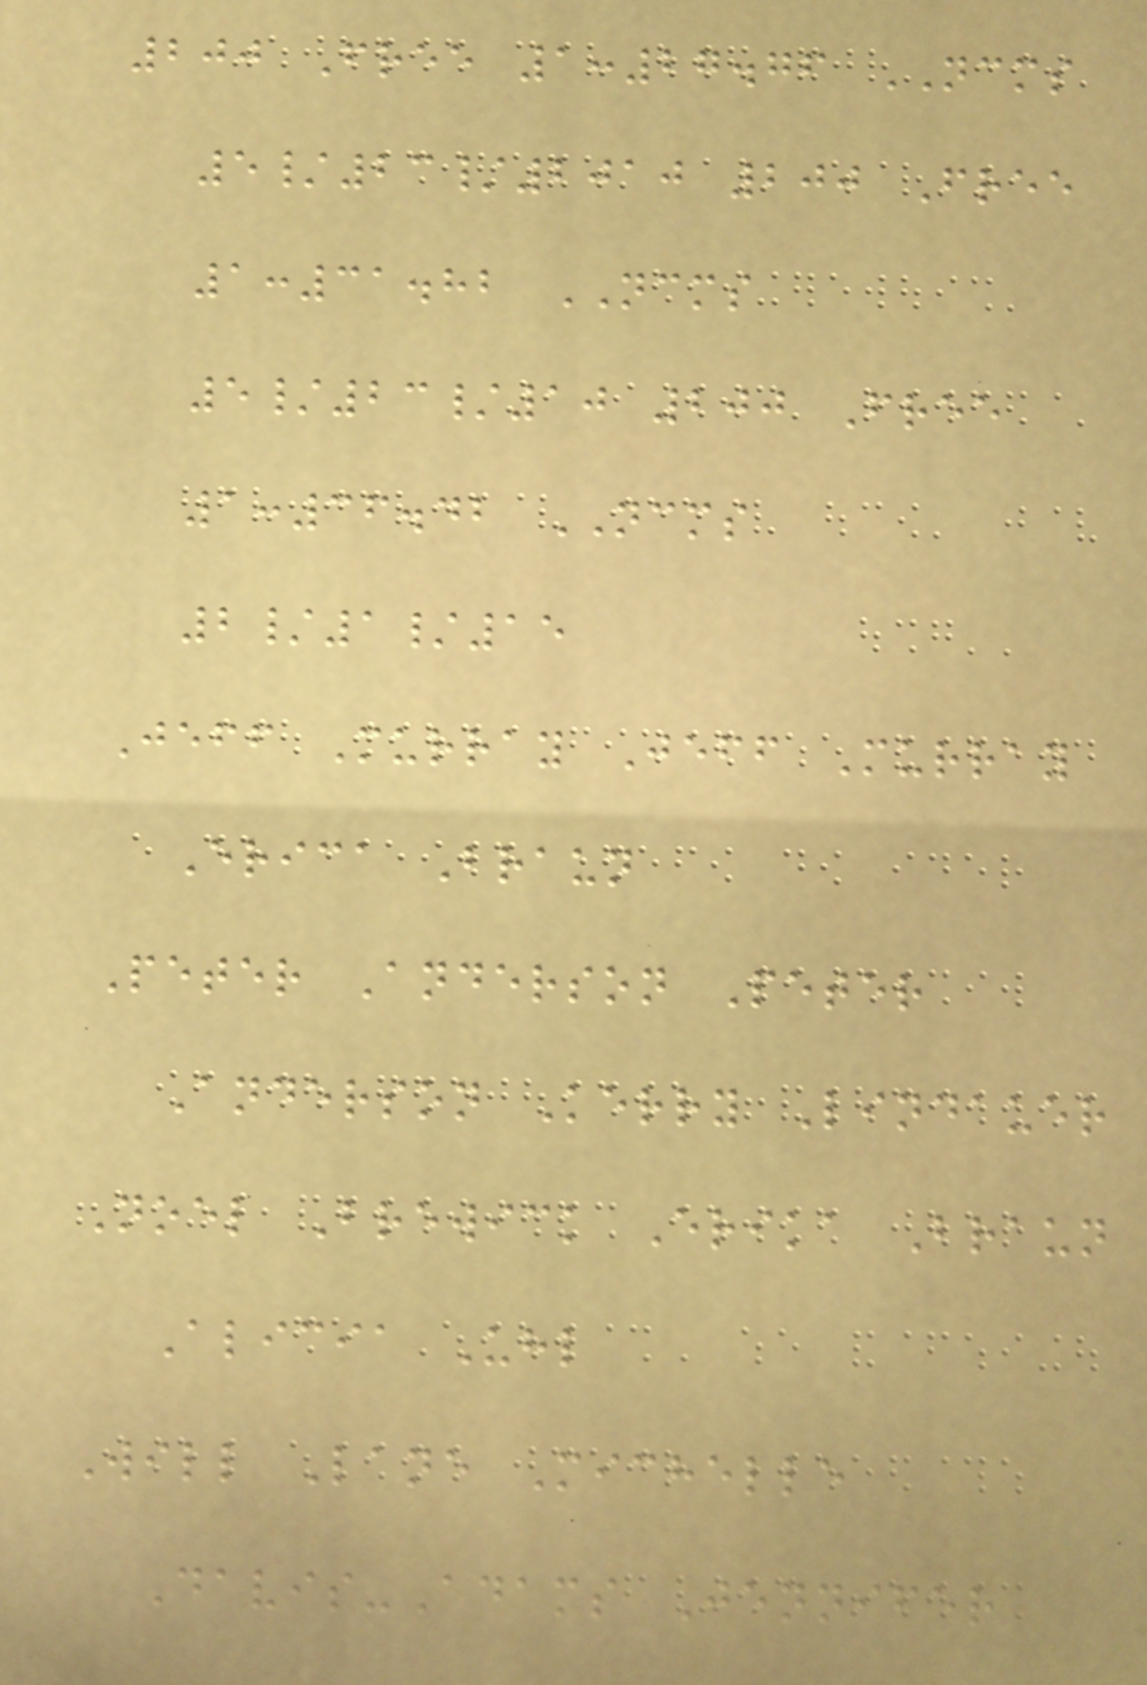200 Free 1:27.76 NCMS
5/23/2010 200 Free
1:31.82 NCMS
5/23/10 200 Free
1:36.42 NCMS
2/1/15
Jeff Murray Jeff Murray
Erica Braun
Peter Anderson Peter
Anderson Kerry Lindauer
Noel Brewick Erika Braun
Alicia Uhl
Will Lane Michelle
Davis-Adams Jennifer
